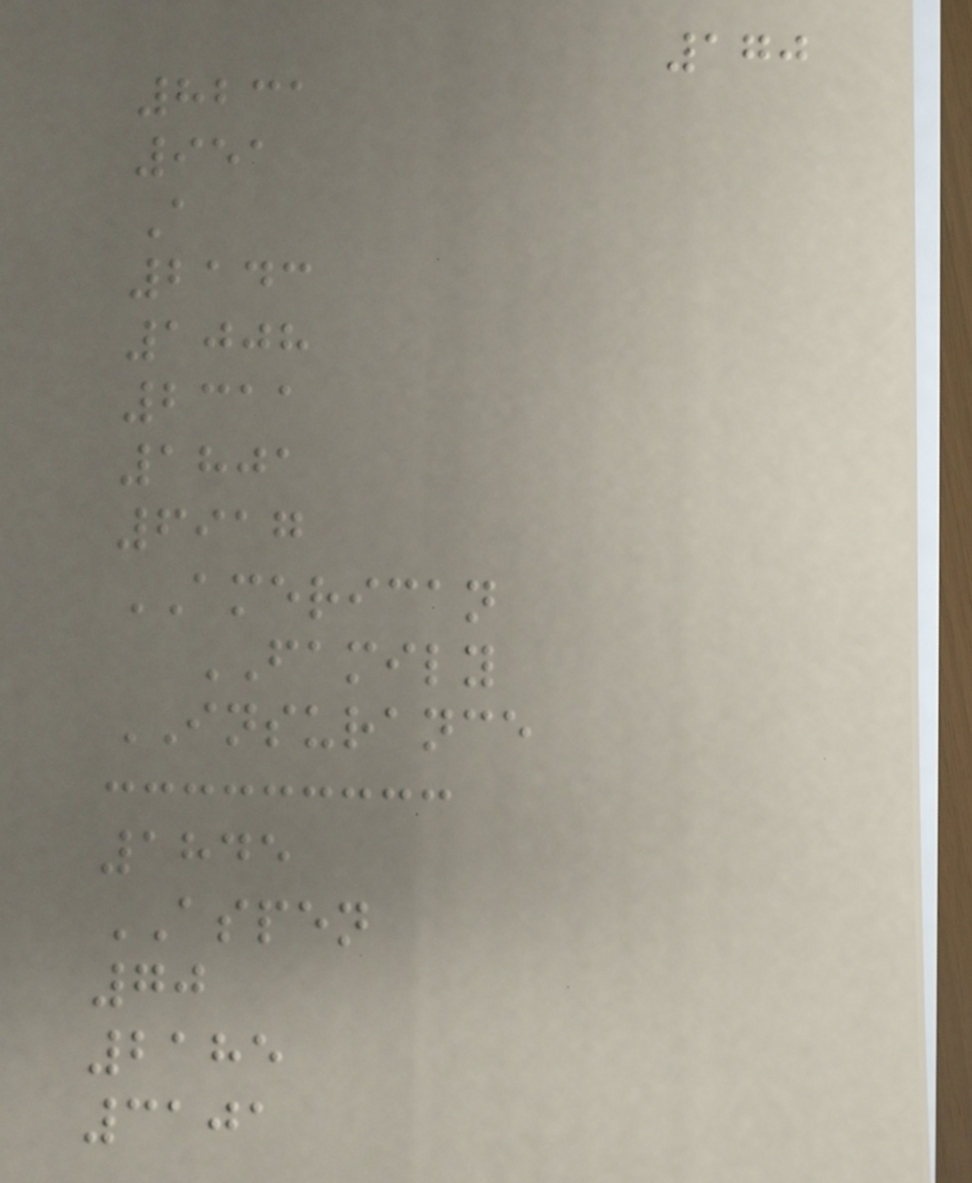170
8231
951
A
2143
1008
2311
1801
6917
AMERICAN
FAMILY
INSURANCE
1845
ASPEN
70
2185
3101
